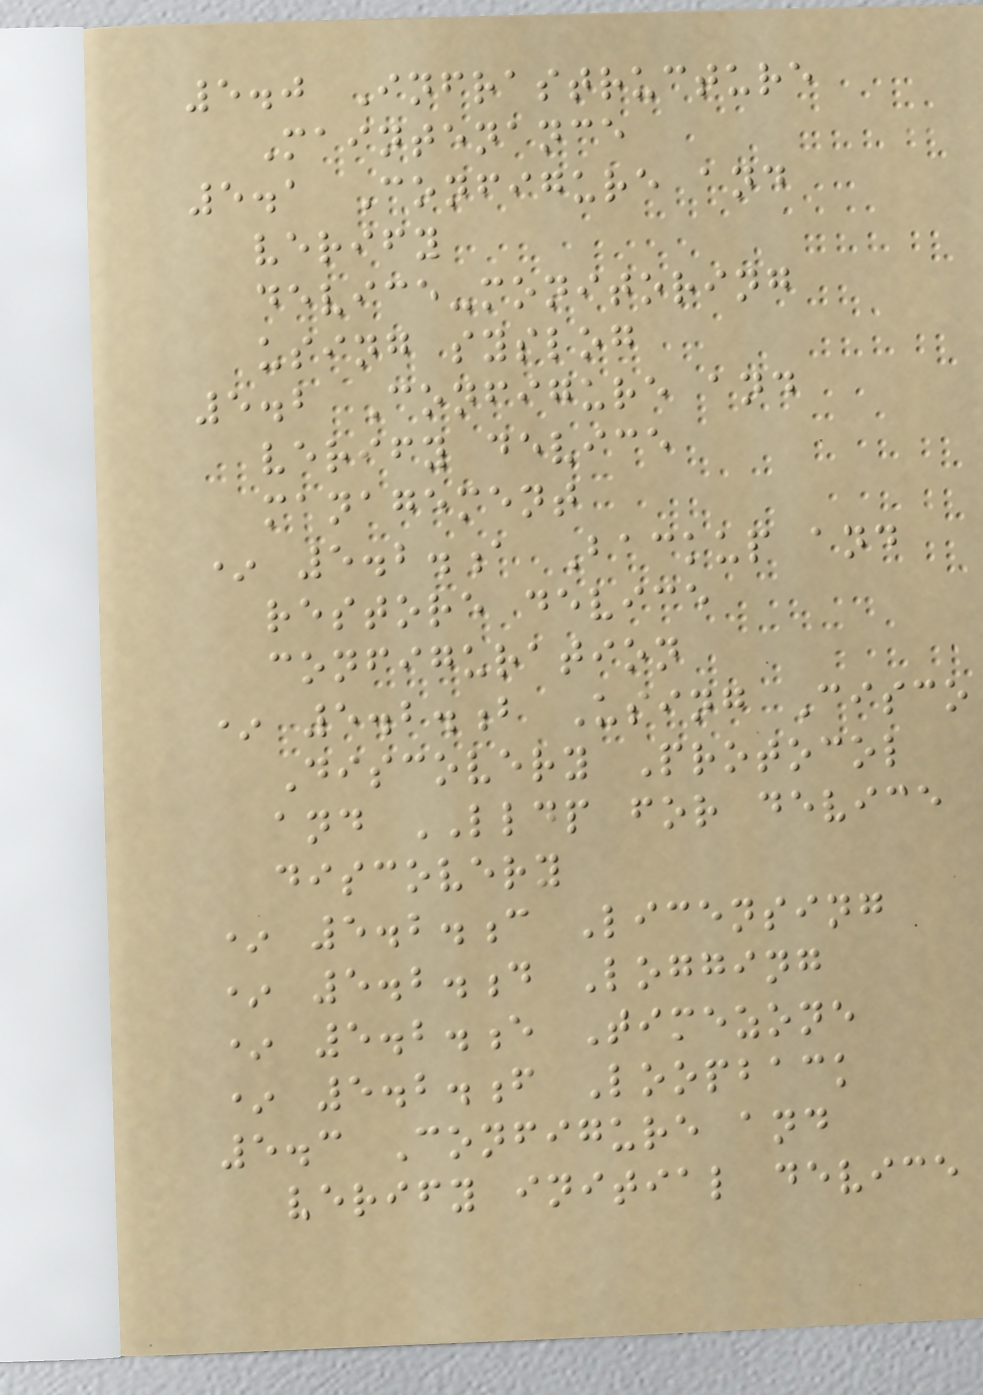5.0 Infrastructure
Maintenance
5.1 Configure and
verify
device-monitoring
using syslog
5.2 Configure and
verify device
management
* 5.2.a Backup and
restore device
configuration
* 5.2.b Using Cisco
Discovery Protocol
and LLDP for device
discovery
* 5.2.c Licensing
* 5.2.d Logging
* 5.2.e Timezone
* 5.2.f Loopback
5.3 Configure and
verify initial device
